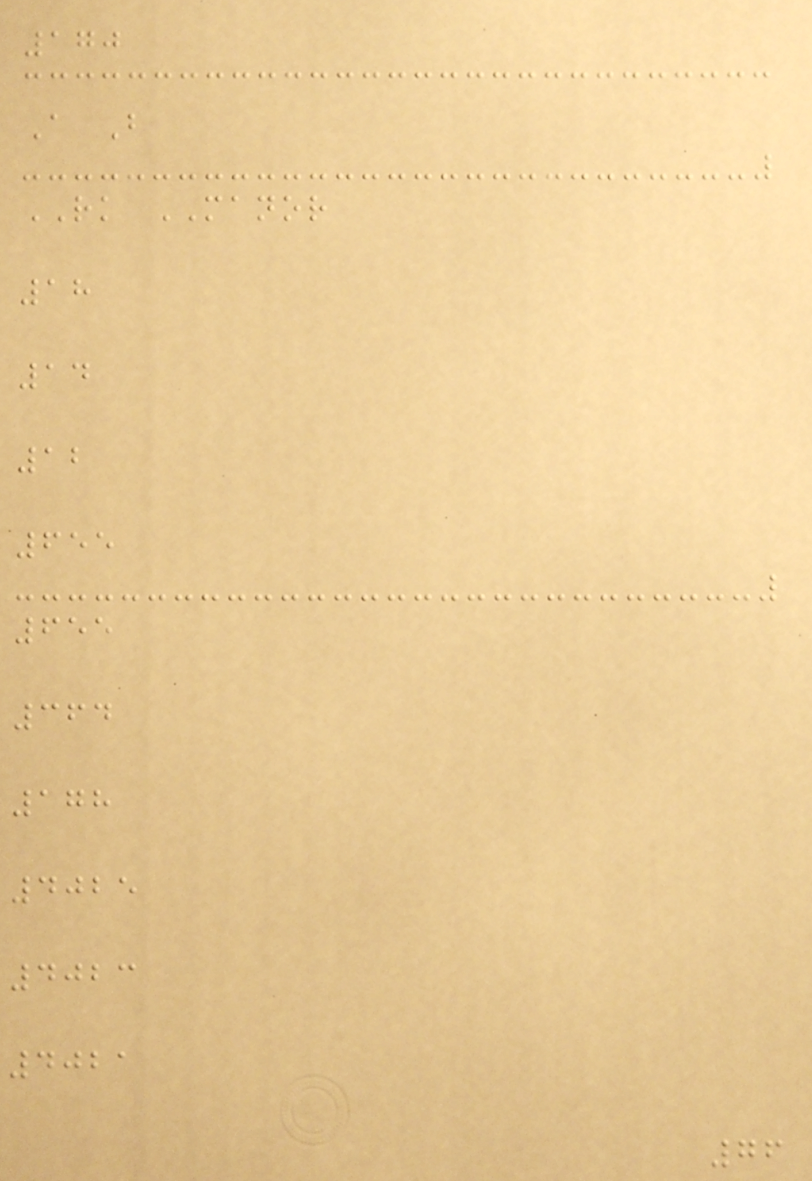170
A B
RK MANOR
18
14
12
655
655
364
178
4025
4023
4021
76
